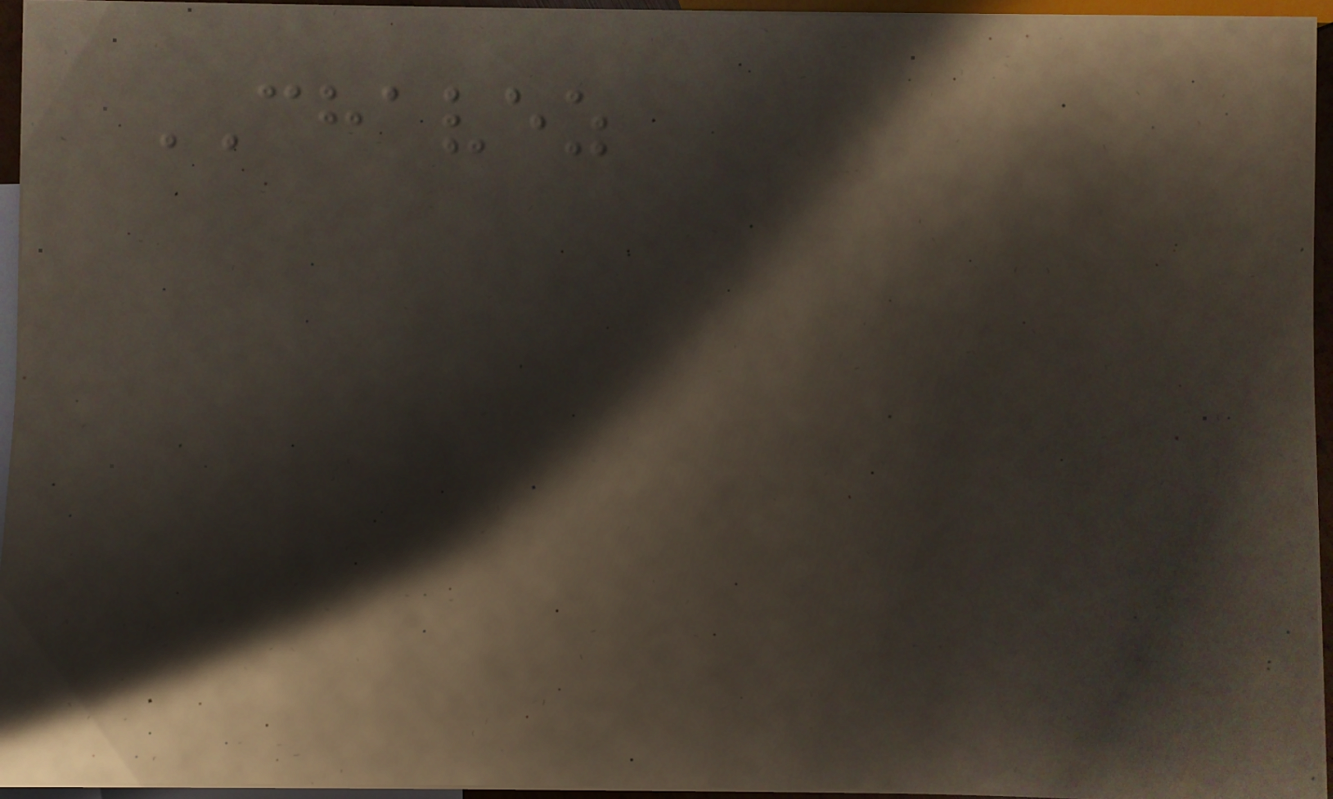CHAVEZ
